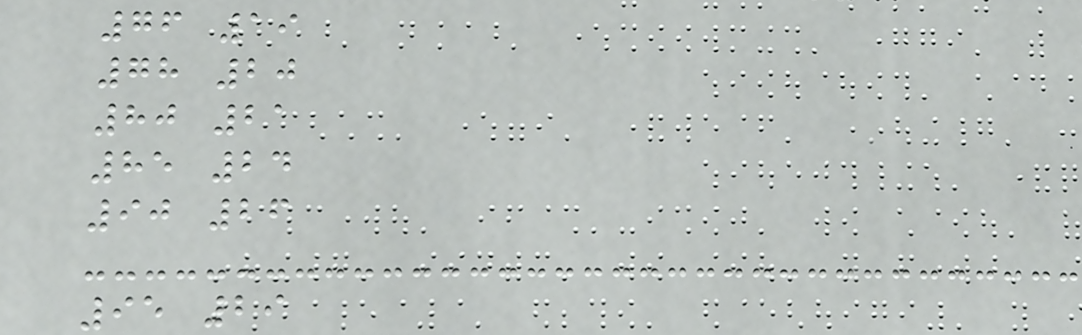76 19
78 20
80 21
85 24
90 26
95 29
